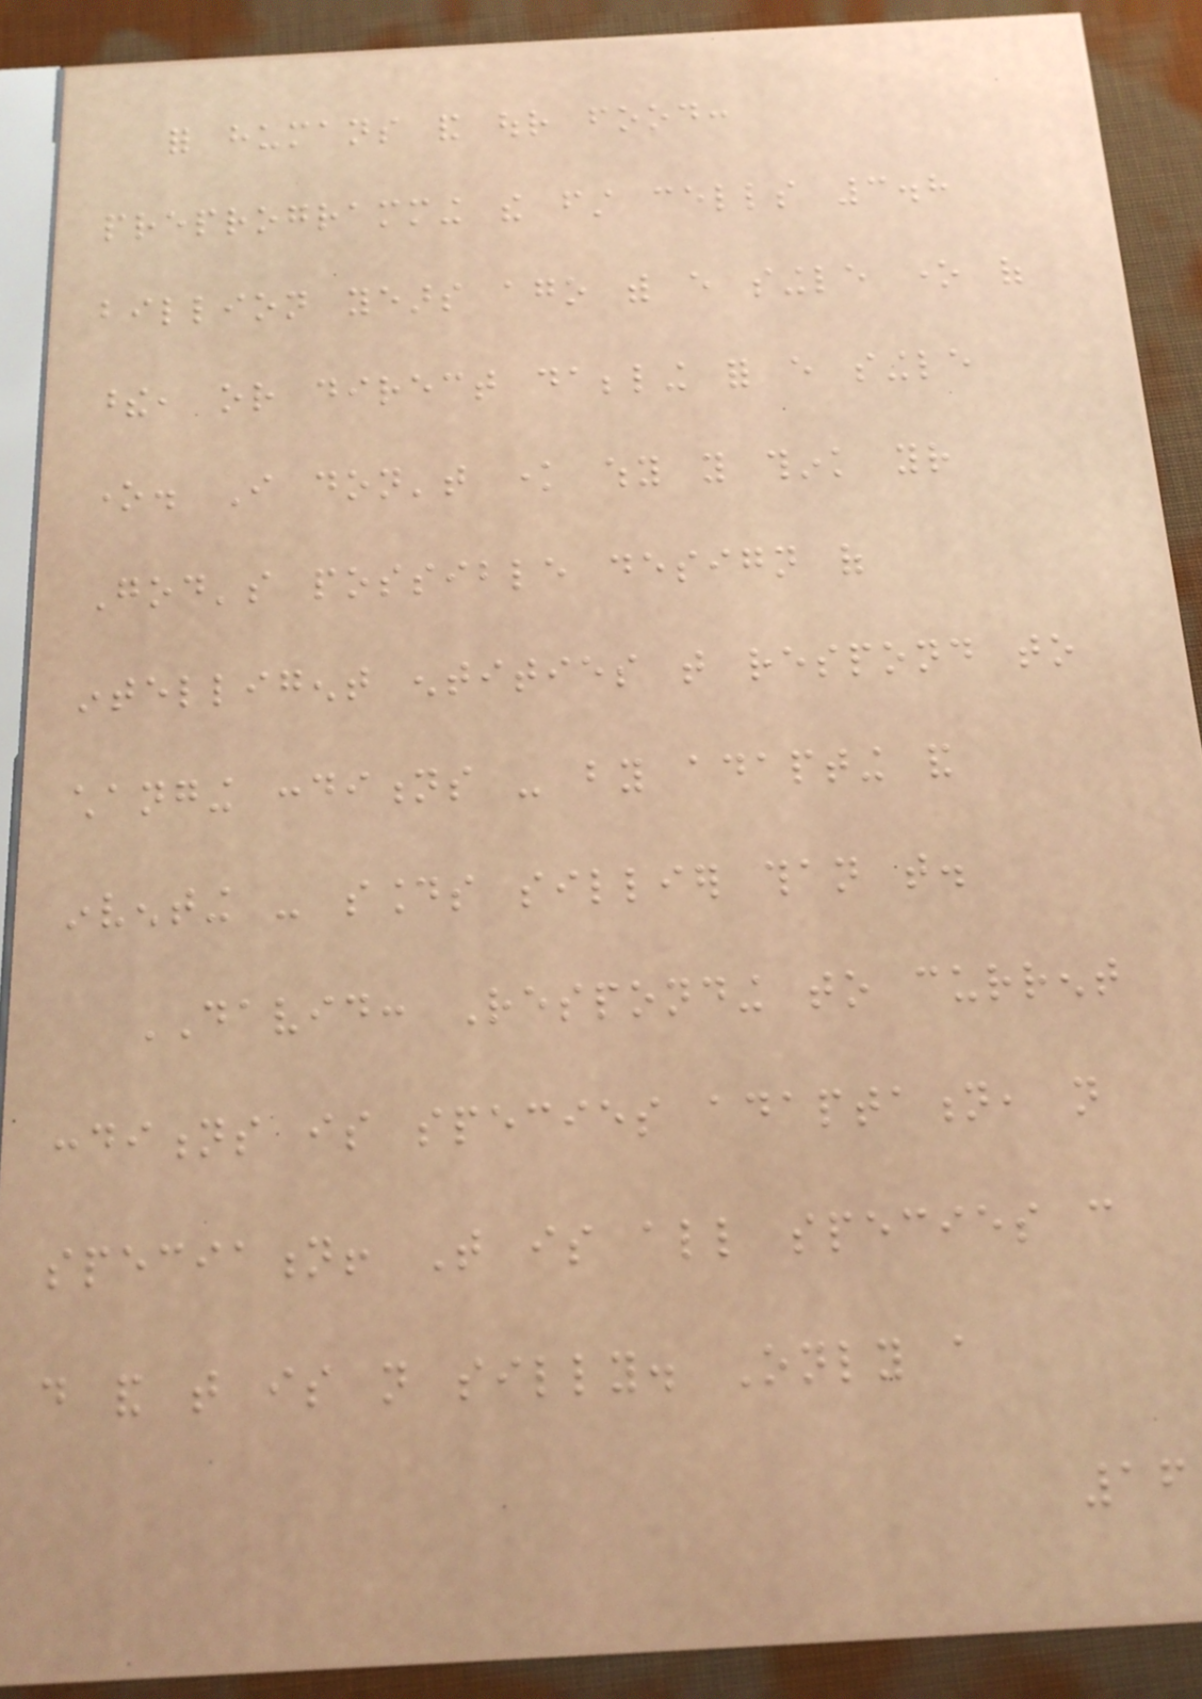for humans and our food:
preprogramming the first cells 3.8
billion years ago with every single one of
these, or direct dabbling for every single
one. I don't know why you think your
God's possible design of
intelligent entities that respond to
changing conditions - by adapting and
inventing - sounds sillier than that.
DAVID: Responding to current
conditions is species adaptation, not
speciation! That is all species can
do and that is not silly. Only a
16
